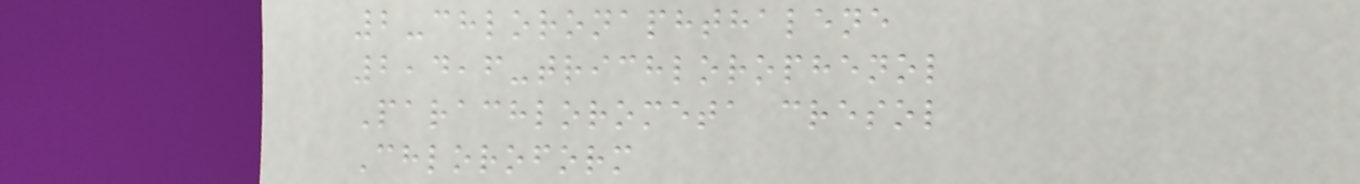2-chloronaphthalene
2,4,6-trichlorophenol
Parachlorometa cresol
Chloroform
